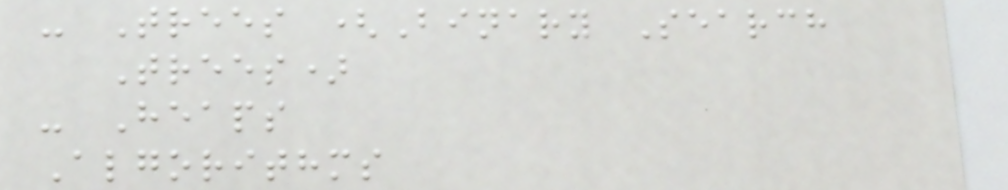- Trees (Binary Search
Trees)
- Heaps
Algorithms
